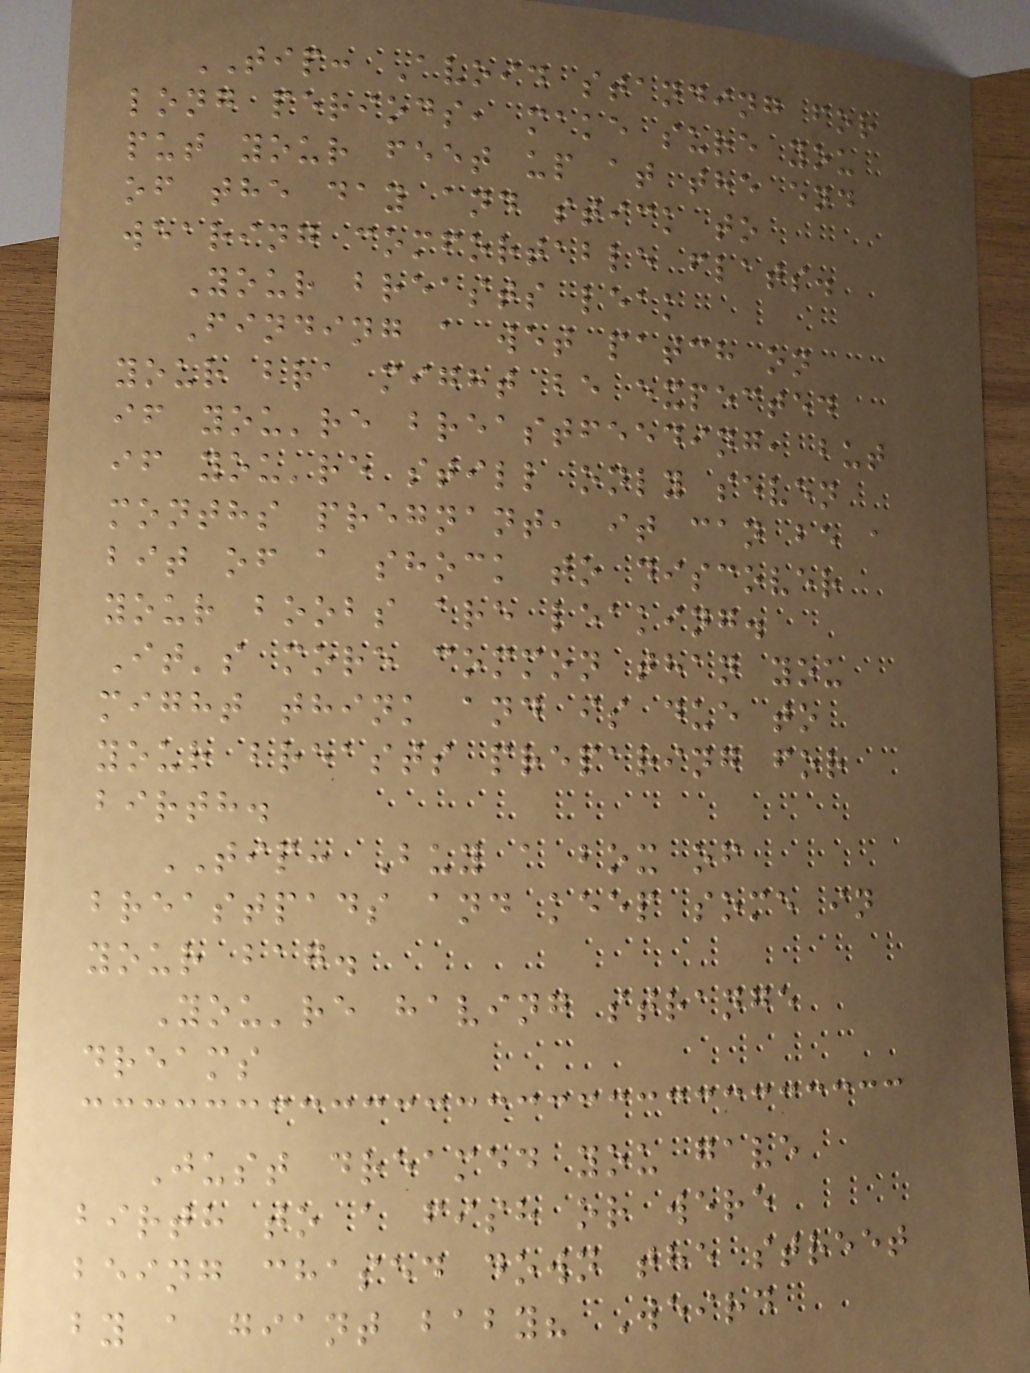TIP: Avoid standing for
long periods, make sure you
put your feet up at the end
of the day and stick to
wearing comfortable flats.
Your breasts leak
Finding a wet patch on
your bra might be expected
if you're breastfeeding, but
if you're still only seven
months pregnant, it can be a
bit of a shock to discover
your boobs are leaking.
It's more common than you
might think and is due to
your breasts preparing for
birth.
TIP: Buy a box of
breastpads and keep some in
your bag.
You're having strange
dreams
Just dreamed you gave
birth to a fish or were
being chased down the street
by a giant baby? Weird
